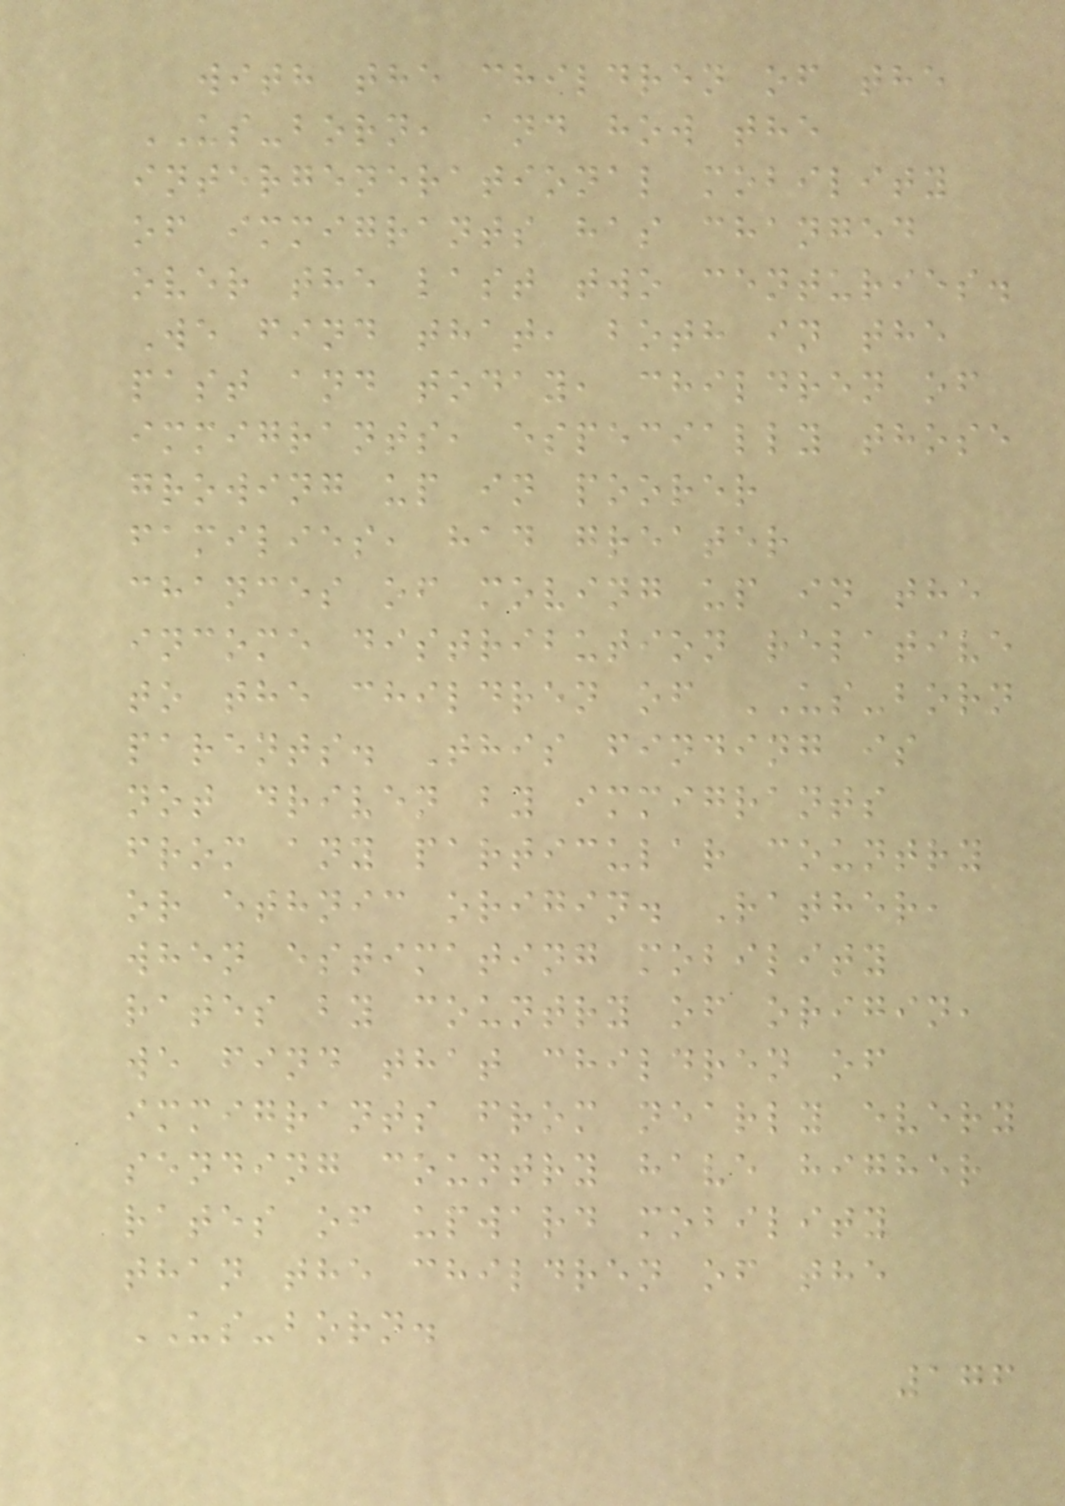with the children of the
US-born, and how the
intergenerational mobility
of immigrants has changed
over the last two centuries.
We find that, both in the
past and today, children of
immigrants, especially those
growing up in poorer
families, had greater
chances of moving up in the
income distribution relative
to the children of US-born
parents. This finding is
not driven by immigrants
from any particular country
or ethnic origin. Rather,
when estimating mobility
rates by country of origin,
we find that children of
immigrants from nearly every
sending country have higher
rates of upward mobility
than the children of the
US-born.
176
